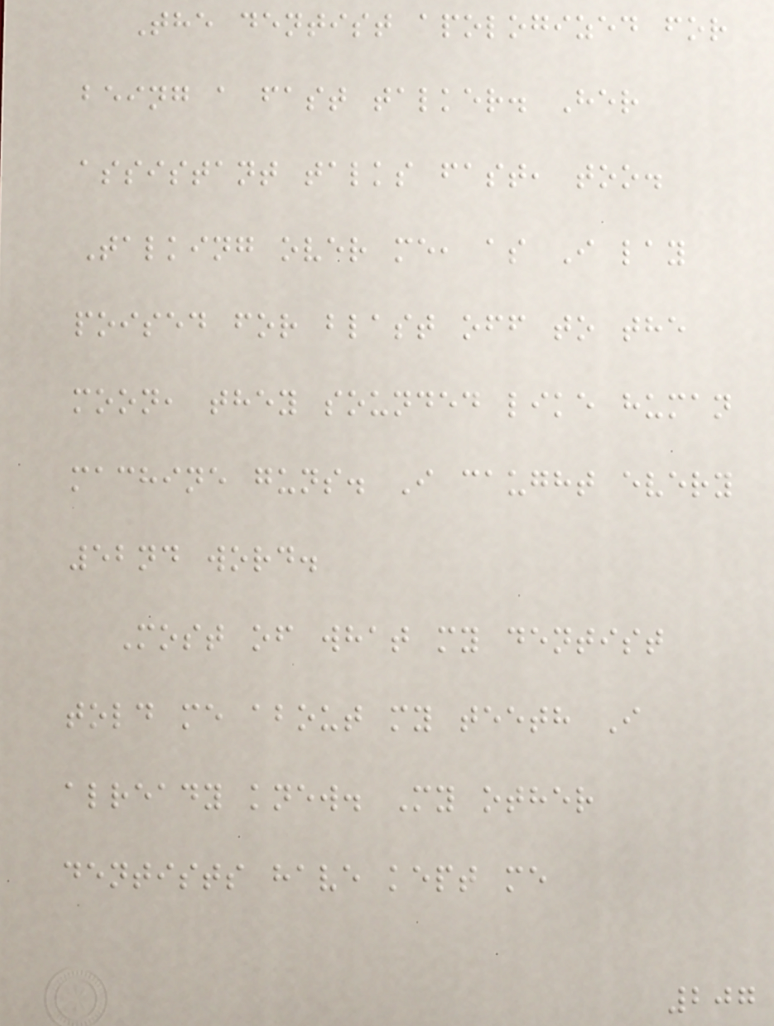The dentist apologized for
being a fast talker. Her
assistant talks fast, too.
Talking over me, as I lay
poised for blast off to the
moon, they sounded like human
machine guns. I caught every
52nd word.
Most of what my dentist
told me about my teeth I
already knew. My other
dentists have kept me
207
